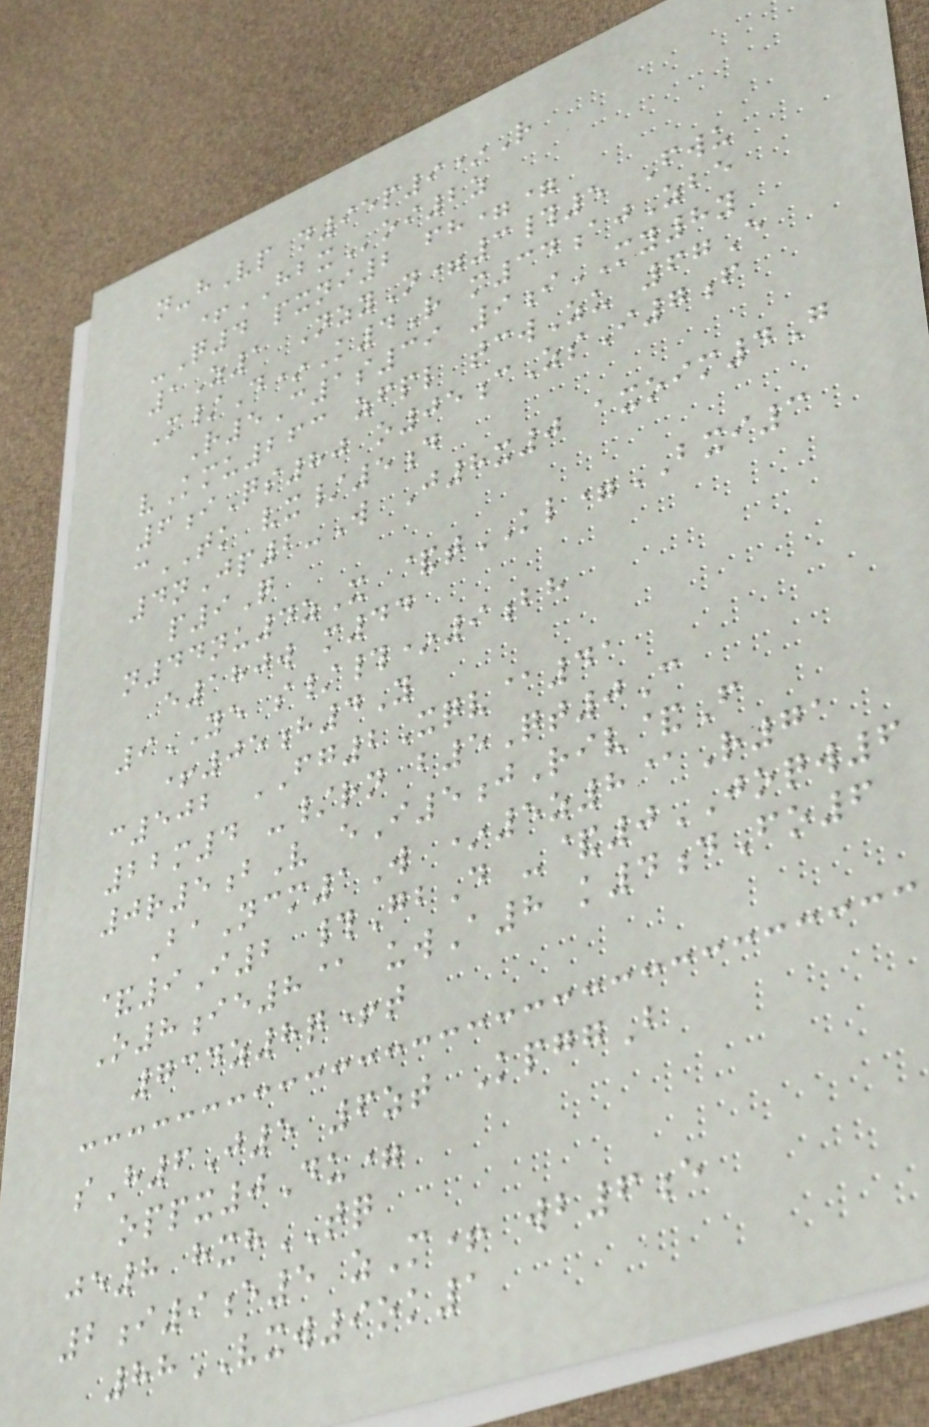n-hVp n95p9*R
+HBXoi2z
-Q4 pxni2 fh==
1Z1 NzyN=3#5 Fwu
M/D*K4R m34ajZbe
R5C1s39 9iMY8y
vKmu263 zfpl tcwZu 67E
6iQs80 o05cZsI7f
cTK vx/5d
4nJp2-W J8x0 axoim4G
p9Q
n44nu4zX &tKL=BXI3
e180w m44
9YE s/#*9bh
+05h4Y
c502 FG2Xqv@41
22m4 -/rn b5Qt0C
0r5bV eI5jRiv&F
BaNcm1W *5z8@R71
&9I2 #GbD -&0JOQW6
O8ie8@ uwA8 k4dFo6
734z8q+t
sH6J5 6zt KpggB
oppx0Du=
je8 hxhTQ
2i9e5 zM+ wb6e
88VXW9ok1
